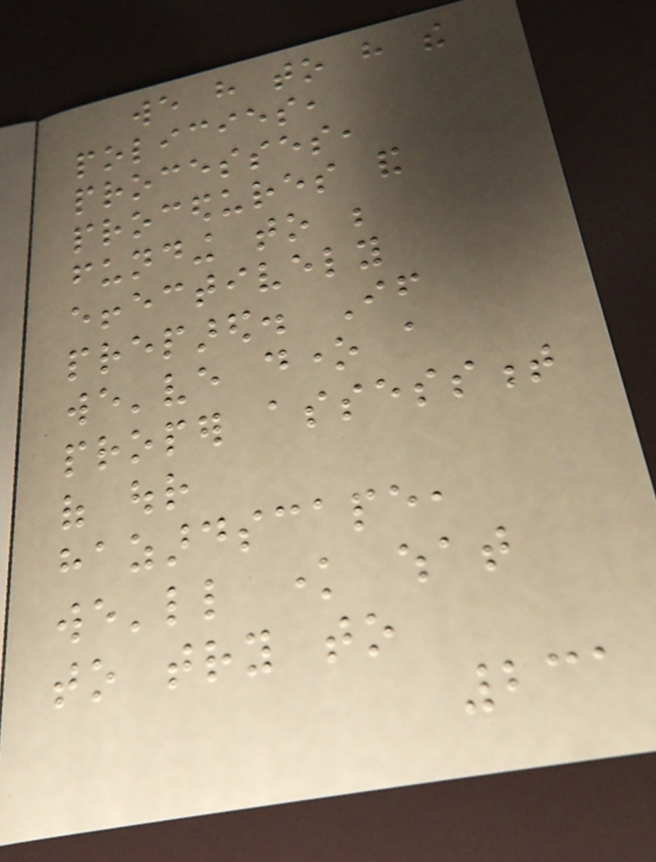we have to have the
policies,
processes,
procedures and
funding to be
effectively
prepared. If
we've done a
proper assessment
of our
hazardscape,
we'll know what
to try to
231
